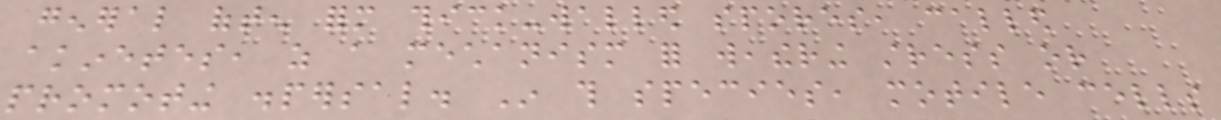general often form thick-walled spores, called
akinetes, as a mechanism for weathering stress or
promoting dispersal. In this species, motile cells
